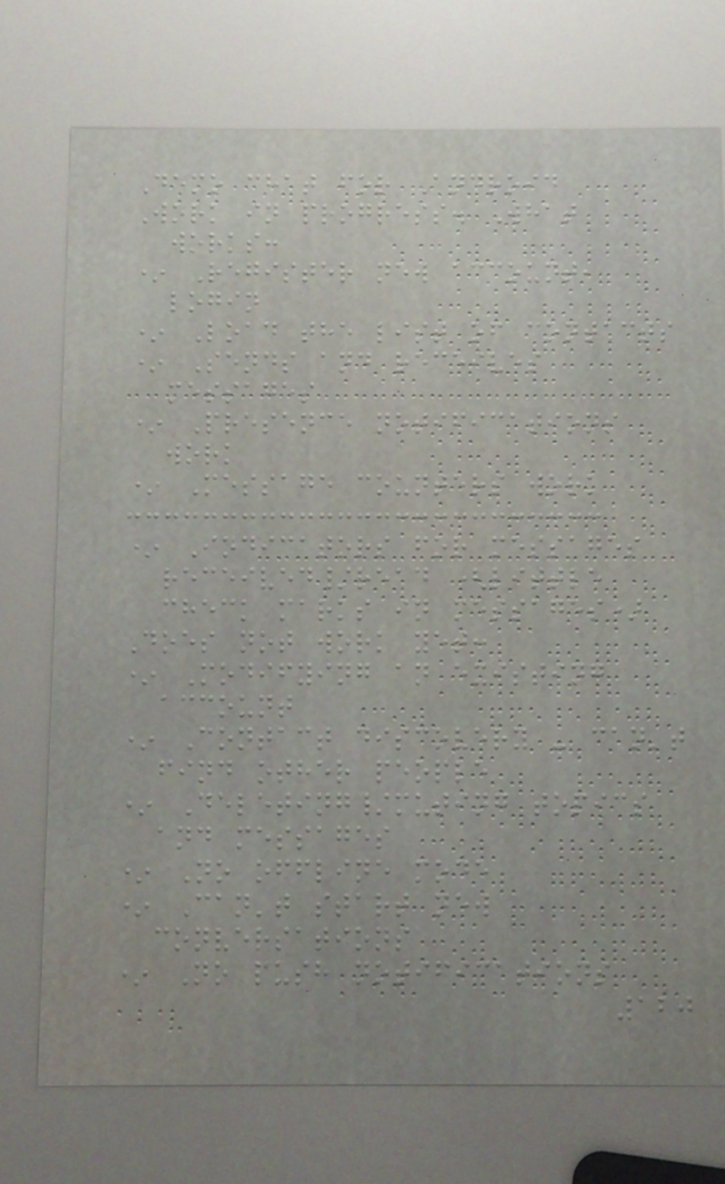Demo chat for Android
Work in progress. What
works:
* Register new account,
login
* Load the list of contacts
* Sends and receives
messages
* Presence notifications
work
* Message counters work
* Indicators for messages
received/read (little
check marks in messages)
Does not work yet:
* Modifying an existing
account
* Contact discovery - can't
find other people
* Deleting/muting topics
and messages
* No offline mode
* Can't start new
conversations
* No push notifications
120
